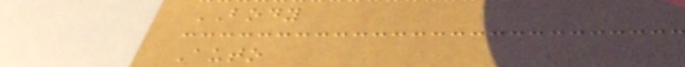BODY
Auto
